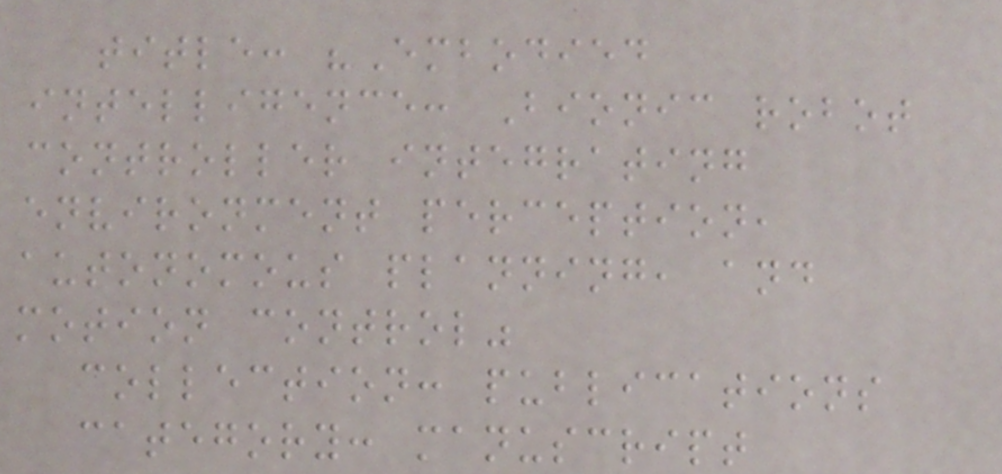title: "Embodied
intelligence: Bionic robot
controller integrating
environment perception,
autonomous planning, and
motion control"
collection: publications
category: manuscript
